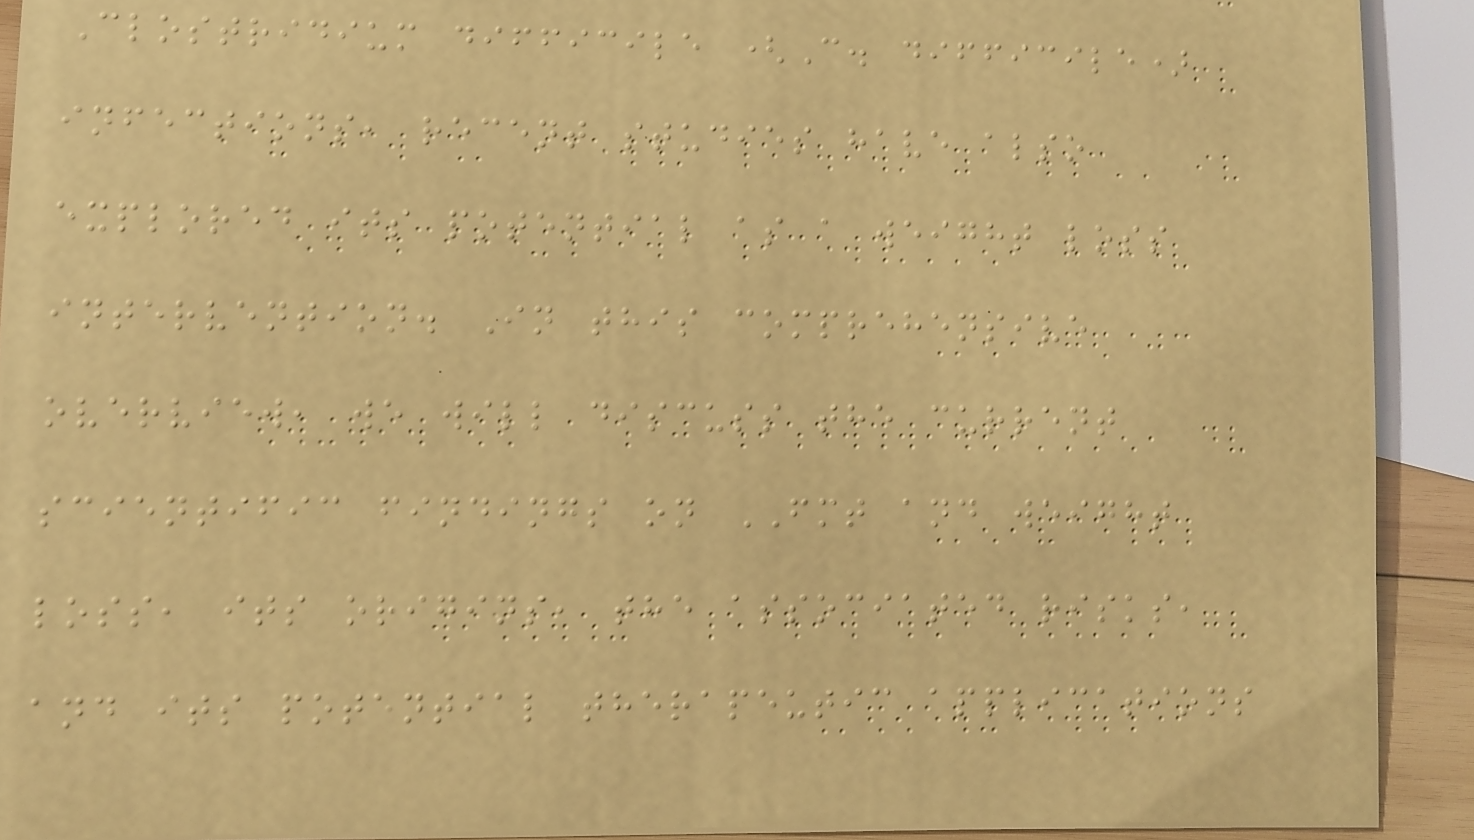Clostridium difficile (C. difficile)
infections, recent studies have also
explored its potential as a weight loss
intervention. In this comprehensive
overview, we will discuss the current
scientific findings on FMT and weight
loss, its origins, the associated risks,
and its potential therapeutic applications
